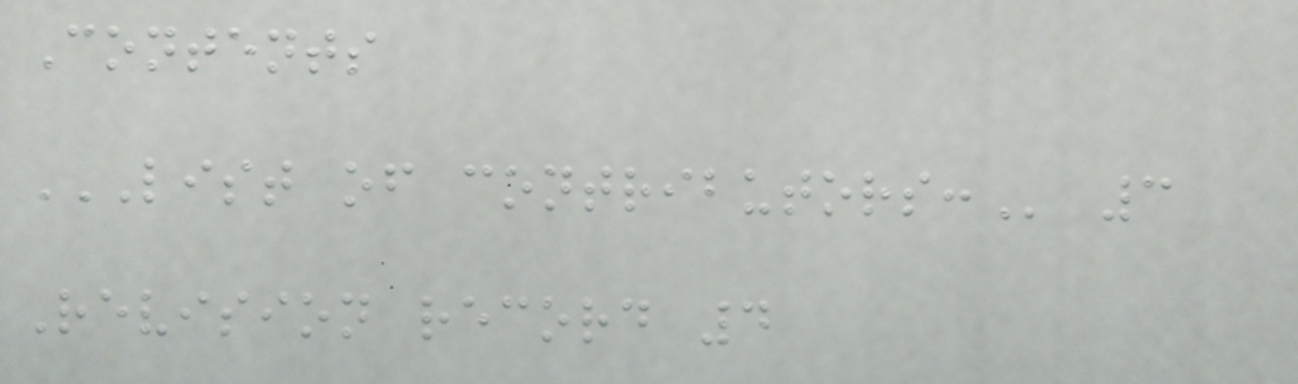Contents
LIST OF CONTRIBUTORS: 3
Revision record 4
